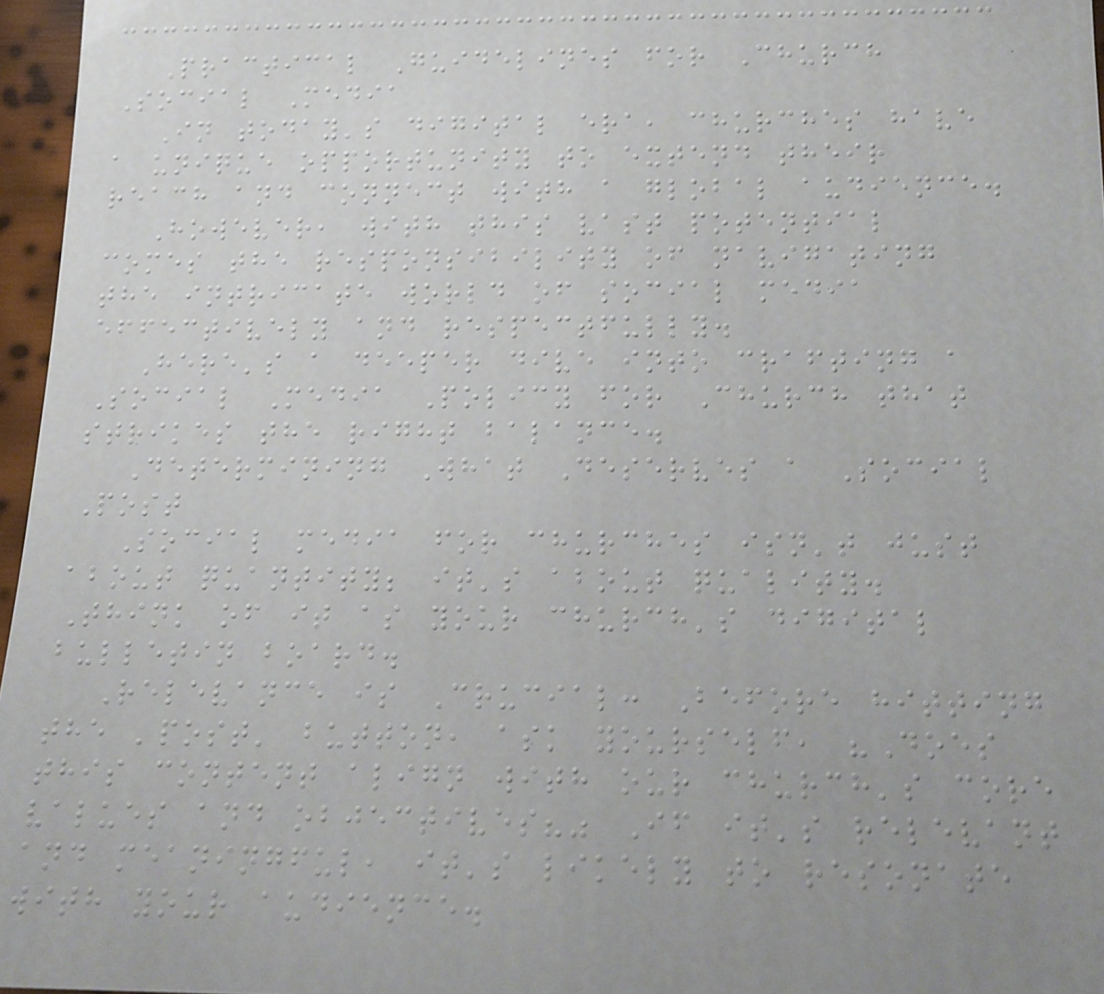Practical Guidelines for Church
Social Media
In today's digital era, churches have
a unique opportunity to extend their
reach and connect with a global audience.
However, with this vast potential
comes the responsibility of navigating
the intricate world of social media
effectively and respectfully.
Here's a deeper dive into crafting a
Social Media Policy for Church that
strikes the right balance.
Determining What Deserves a Social
Post
Social media for churches isn't just
about quantity; it's about quality.
Think of it as your church's digital
bulletin board.
Relevance is Crucial: Before hitting
the 'post' button, ask yourself, "Does
this content align with our church's core
values and objectives?" If it's relevant
and meaningful, it's likely to resonate
with your audience.
